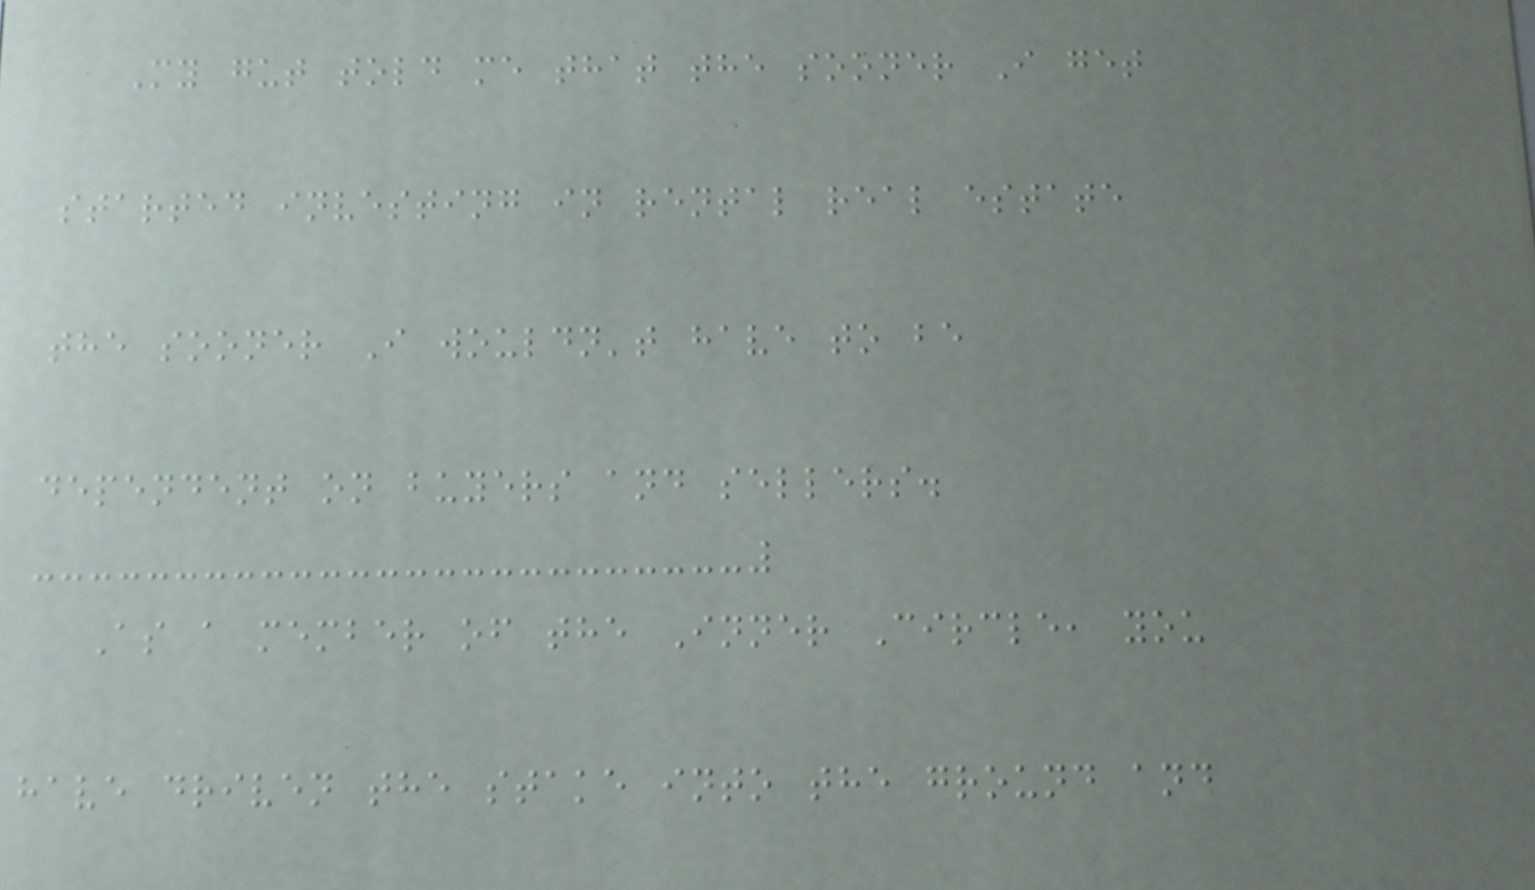My gut told me that the sooner I get
started investing in rental real estate
the sooner I wouldn't have to be
dependent on buyers and sellers.
As a member of the Inner Circle, you
have driven the stake into the ground and
